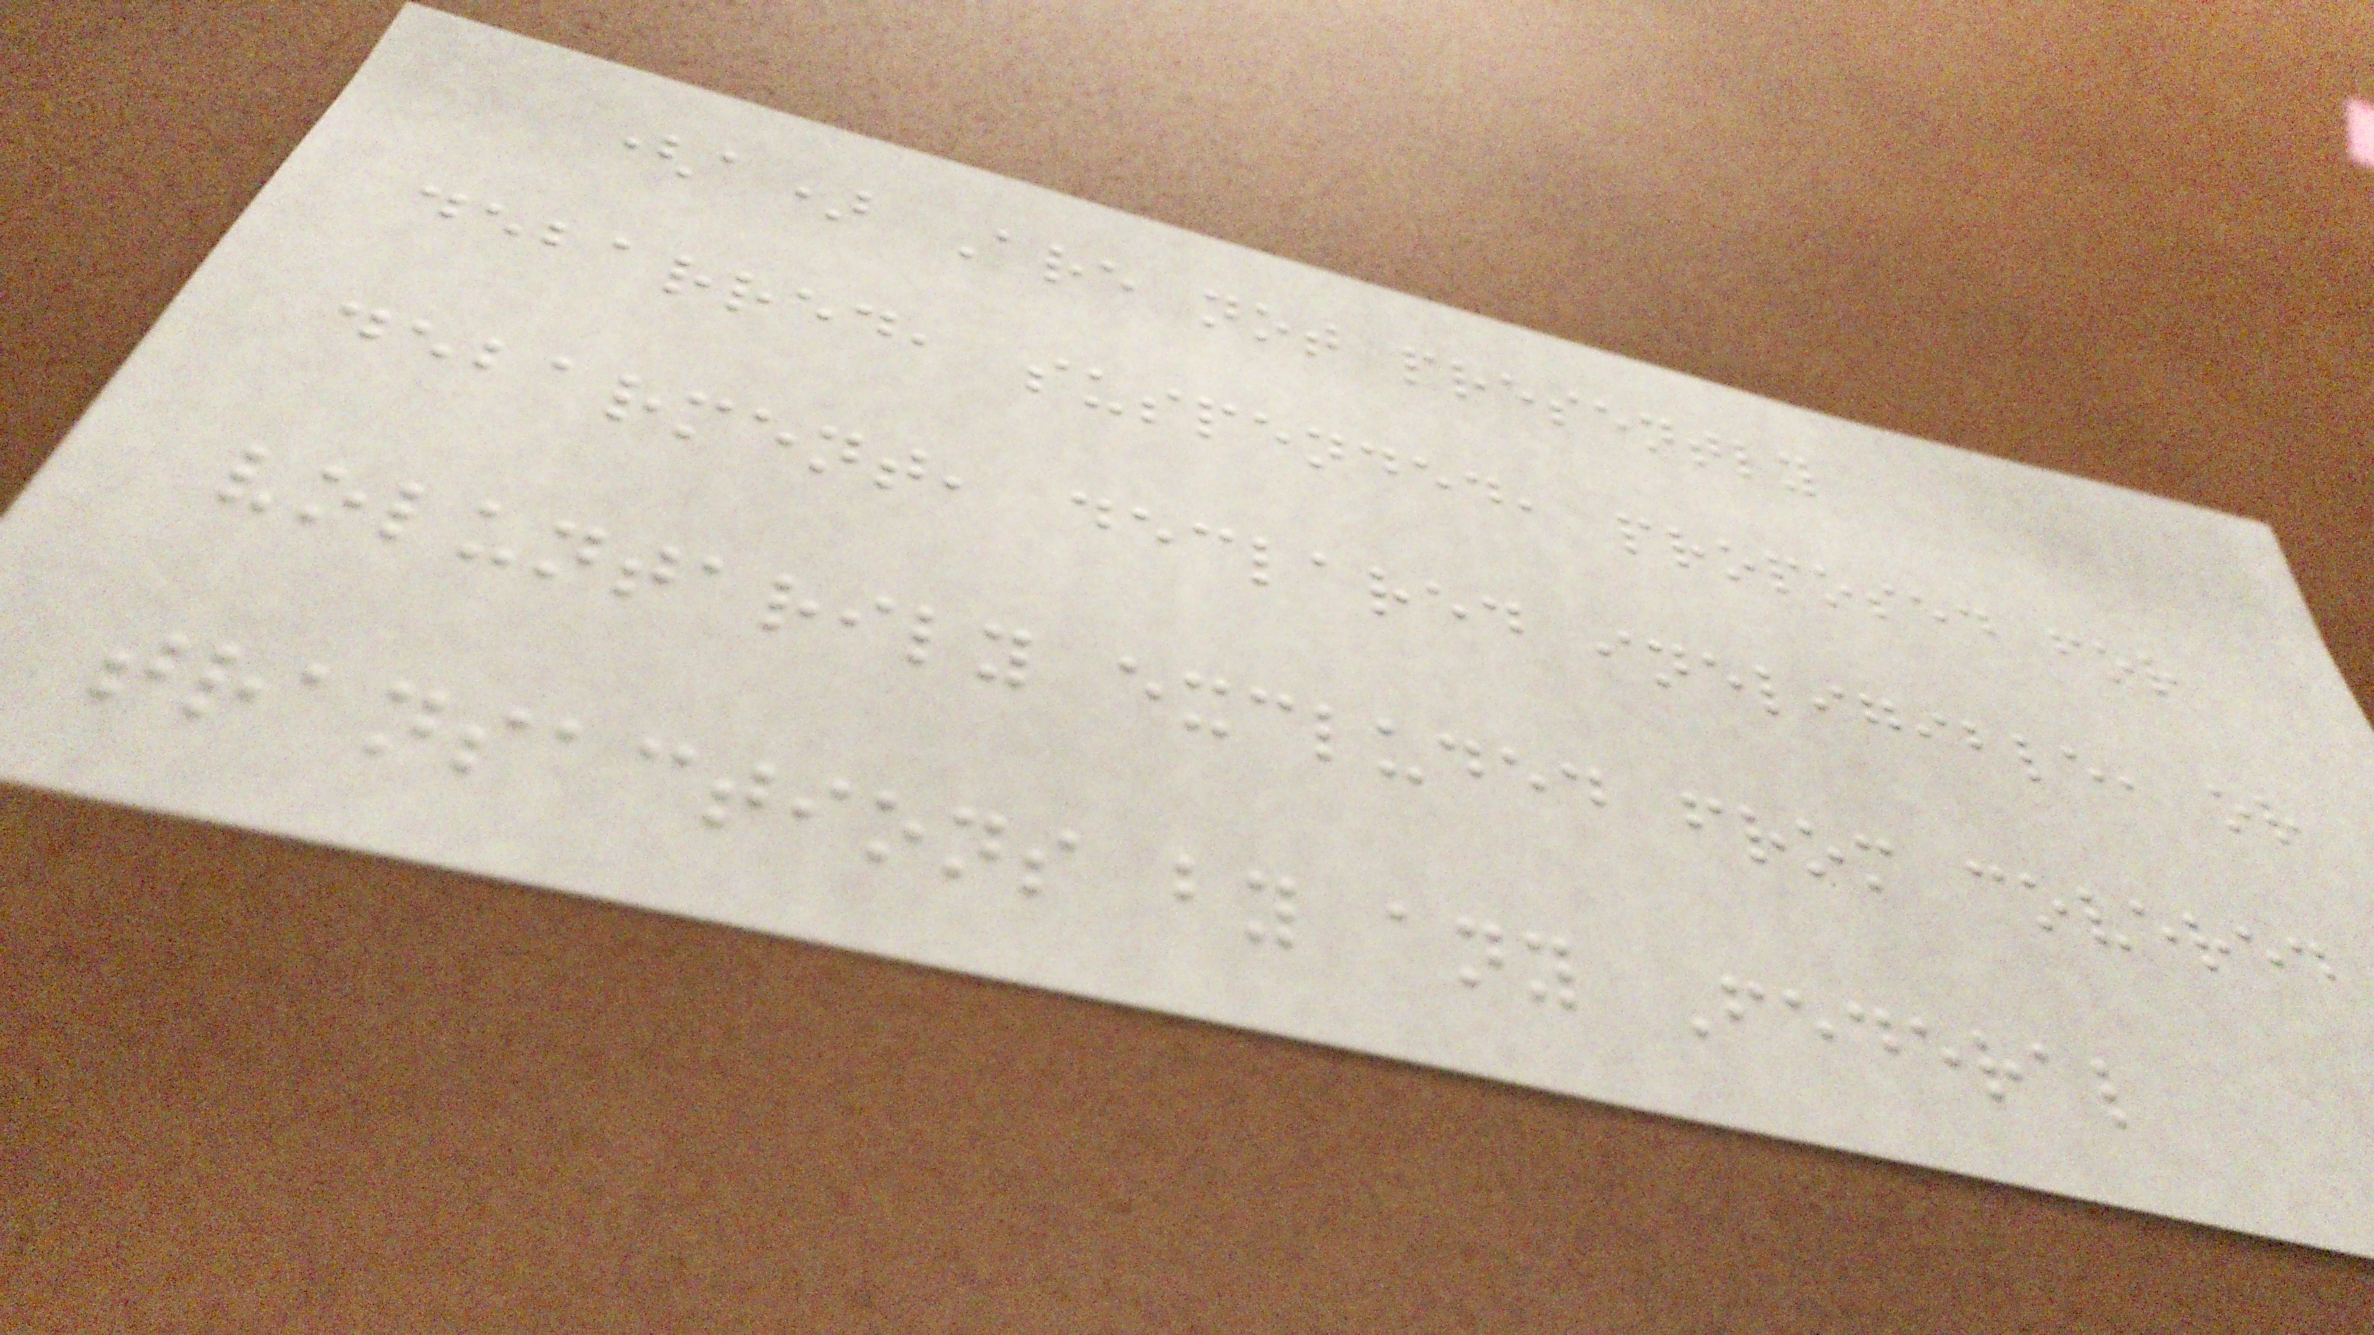(a) Are not presently
debarred, suspended, proposed for
debarment, declared ineligible, or
voluntarily excluded from covered
transactions by any Federal
